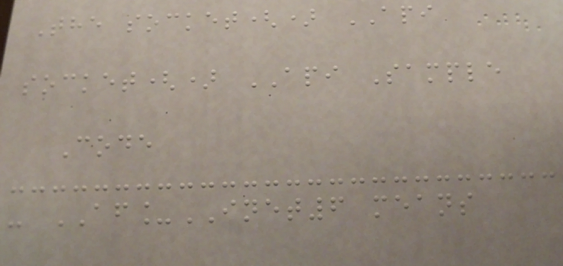The socket() API
socket() API Sample
Code
- AF_INET6 means
